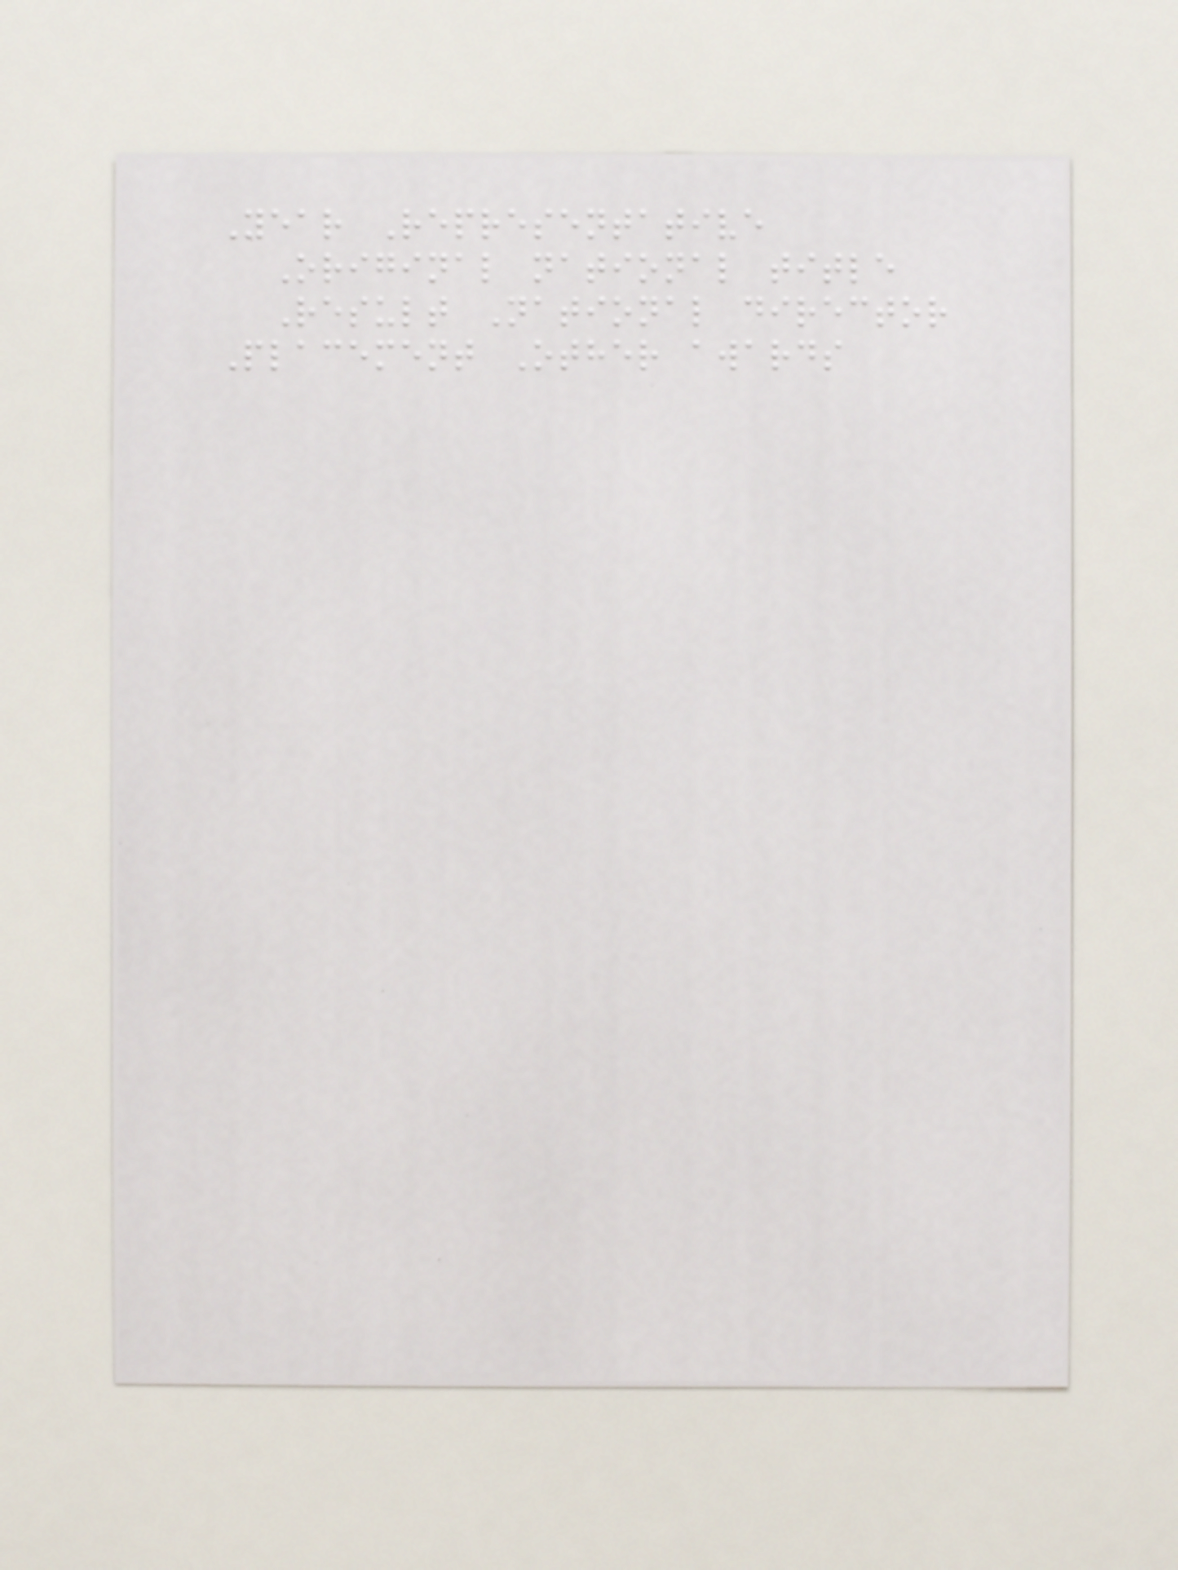Year Representative
Original national title
Result National director
Placement Other awards
